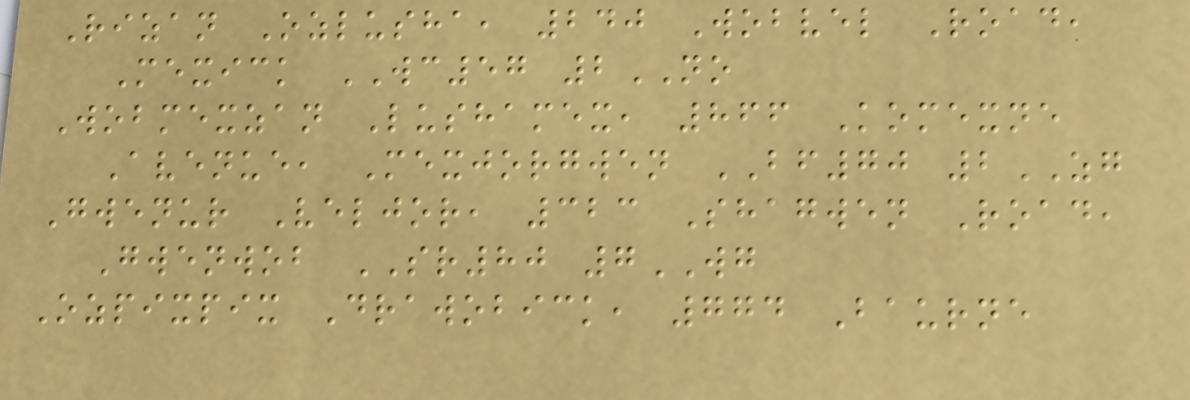Rizan Ozlusha, 240 Wobvel Road,
Mexick WC57 2NO
Wobmexzan Lushamex, 866 Komexne
Avenue, Mexjorgwen BF70 2ZG
Gwenur Veljor, 323 Shagwen Road,
Gwenwob SR80 7WG
Ozpixpix Drawobick, 774 Baurne
